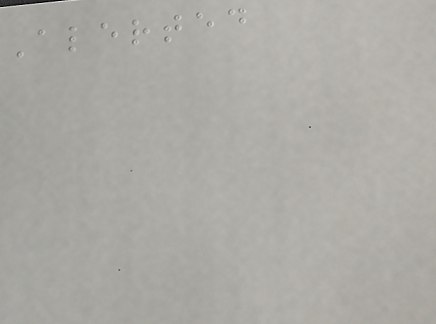Alerted
